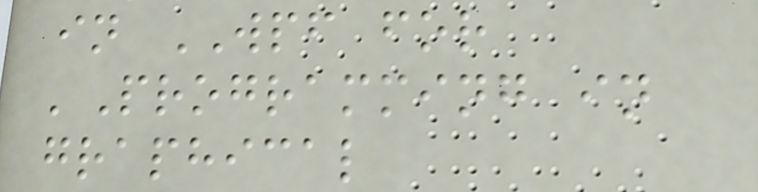in WPF for
'Programming in
graphical
